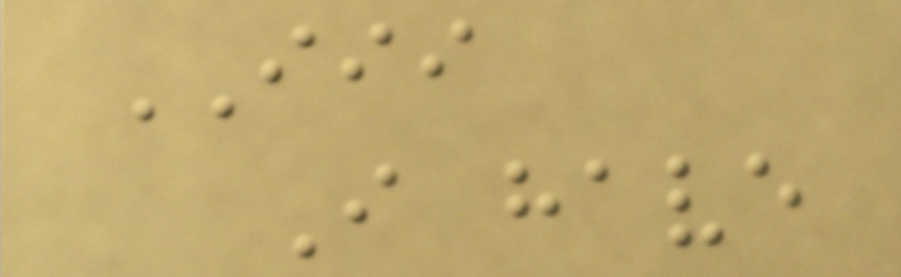III
I have
